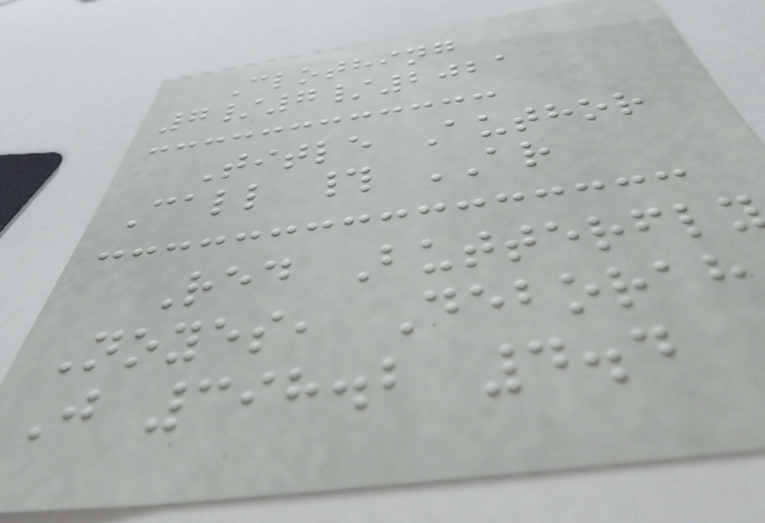Clothing
7/7/2021
Title Author
Call # AR
Red Butterfly
Noyes, Deborah
J 398.2 4.4
